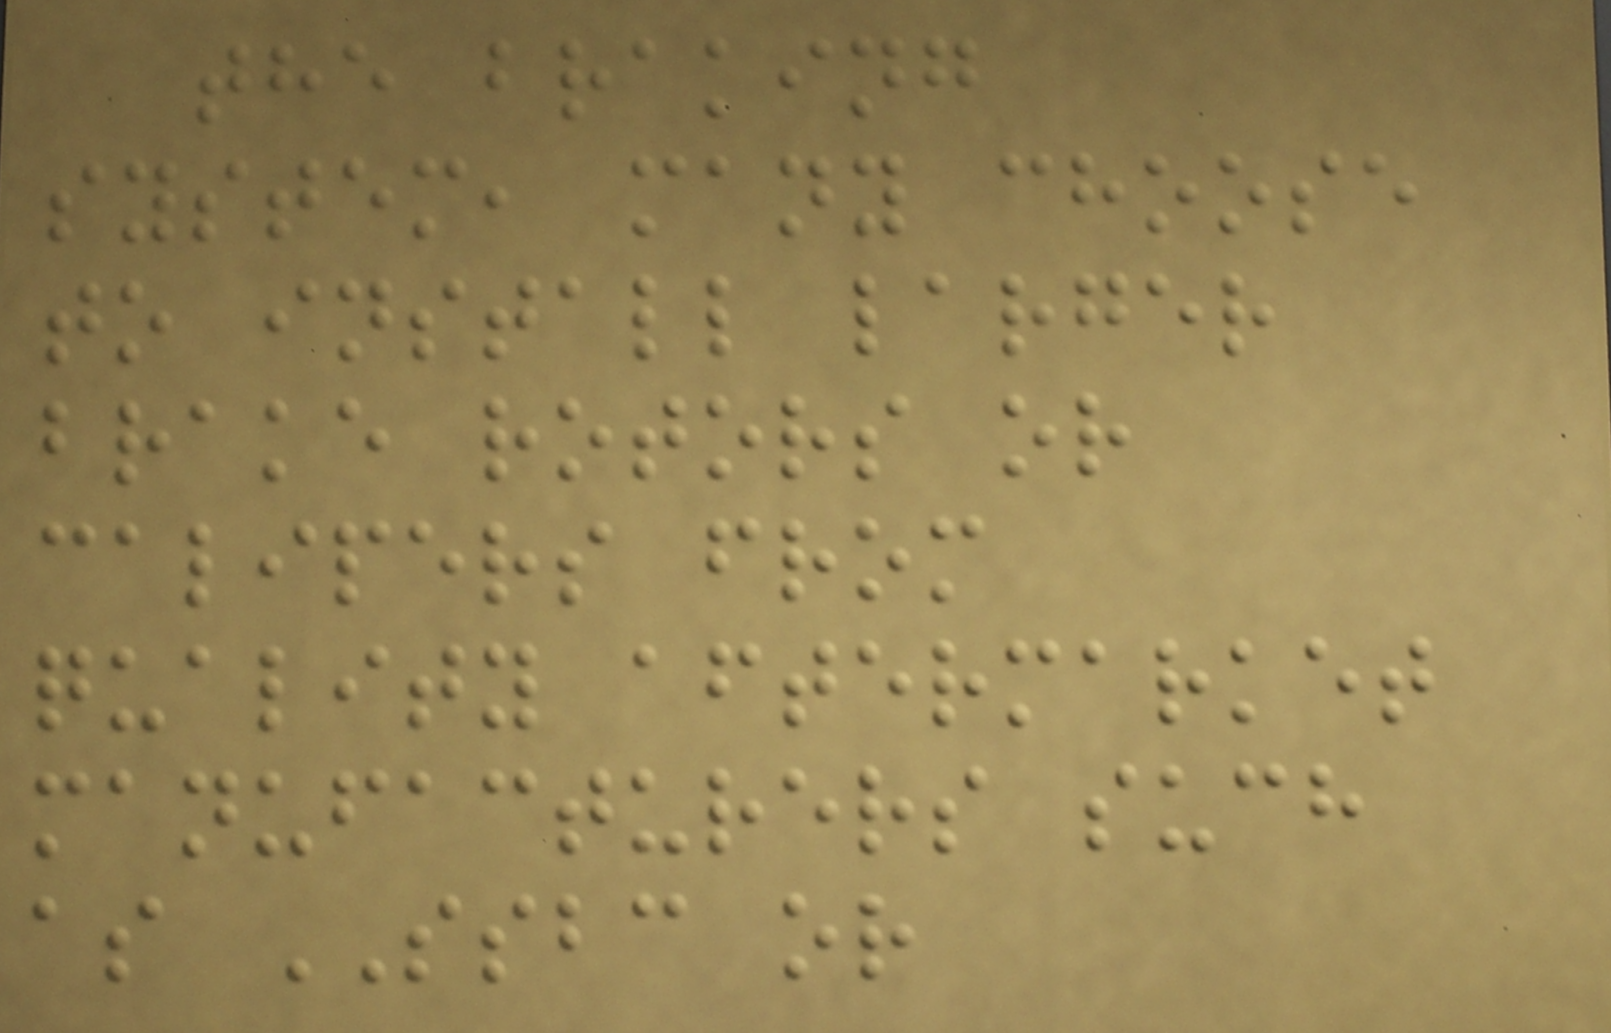the braking
system, many choose
to install larger
brake rotors or
calipers from
quality aftermarket
manufacturers such
as SSBC or
